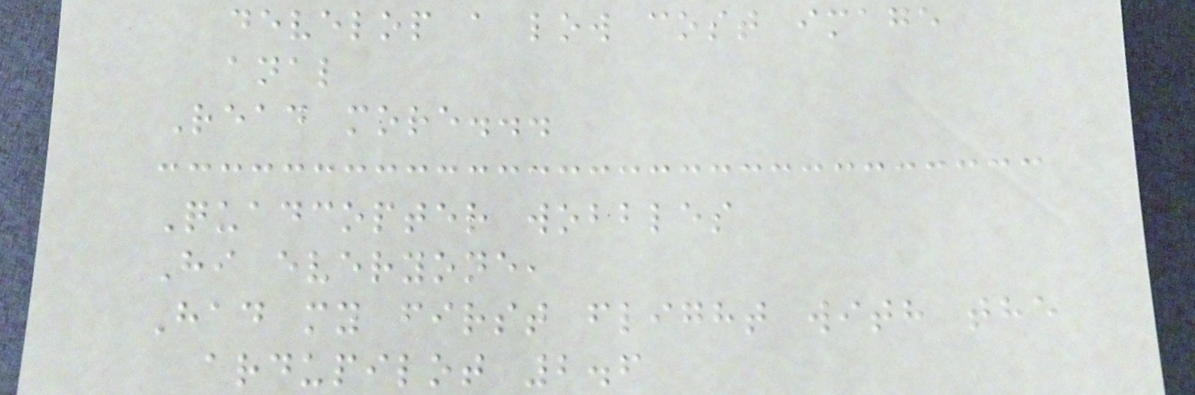develop a low cost image
anal
Read more...
Quadcopter wobbles
Hi everyone,
Had my first flight with the
ardupilot 2.6
